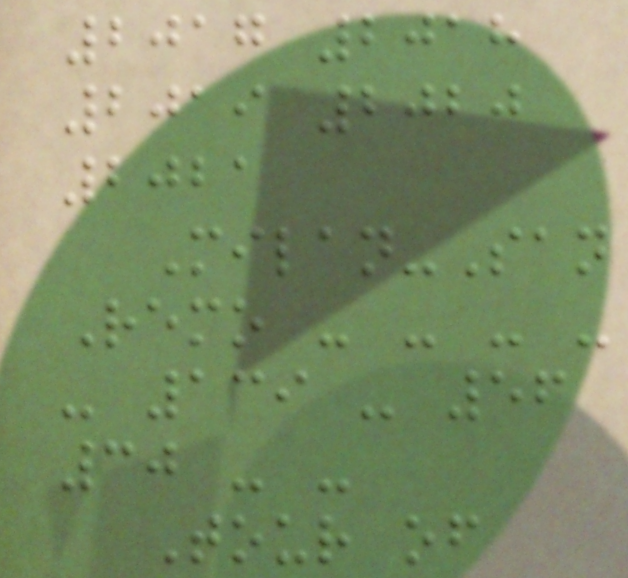2017 2018
2019 2020
2021
Milan-San
Remo - - - -
- 139 - 56
30 - -
Tour of
